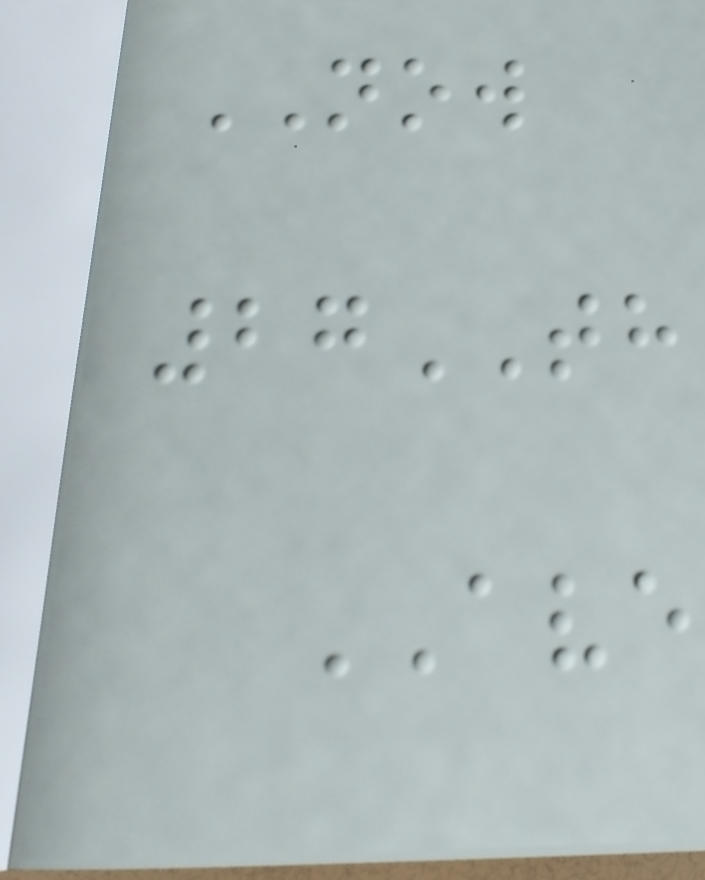NOW
27TH
AVE
